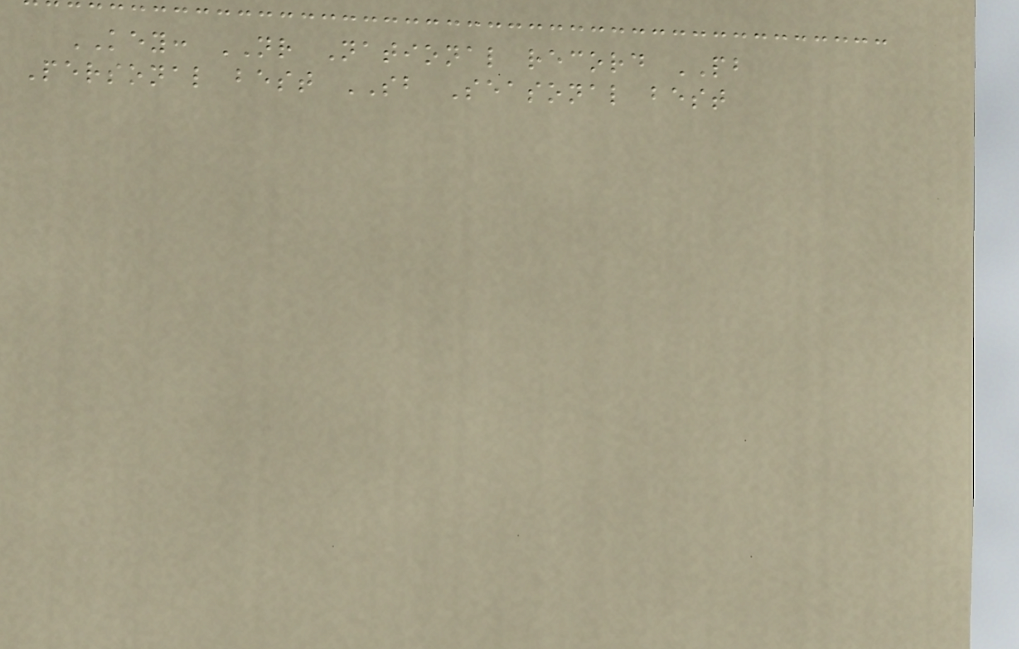KEY: NR National record PB
Personal best SB Seasonal best
